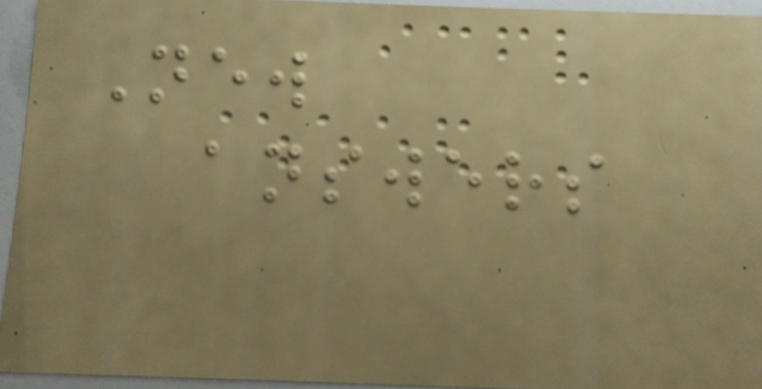New
answers
